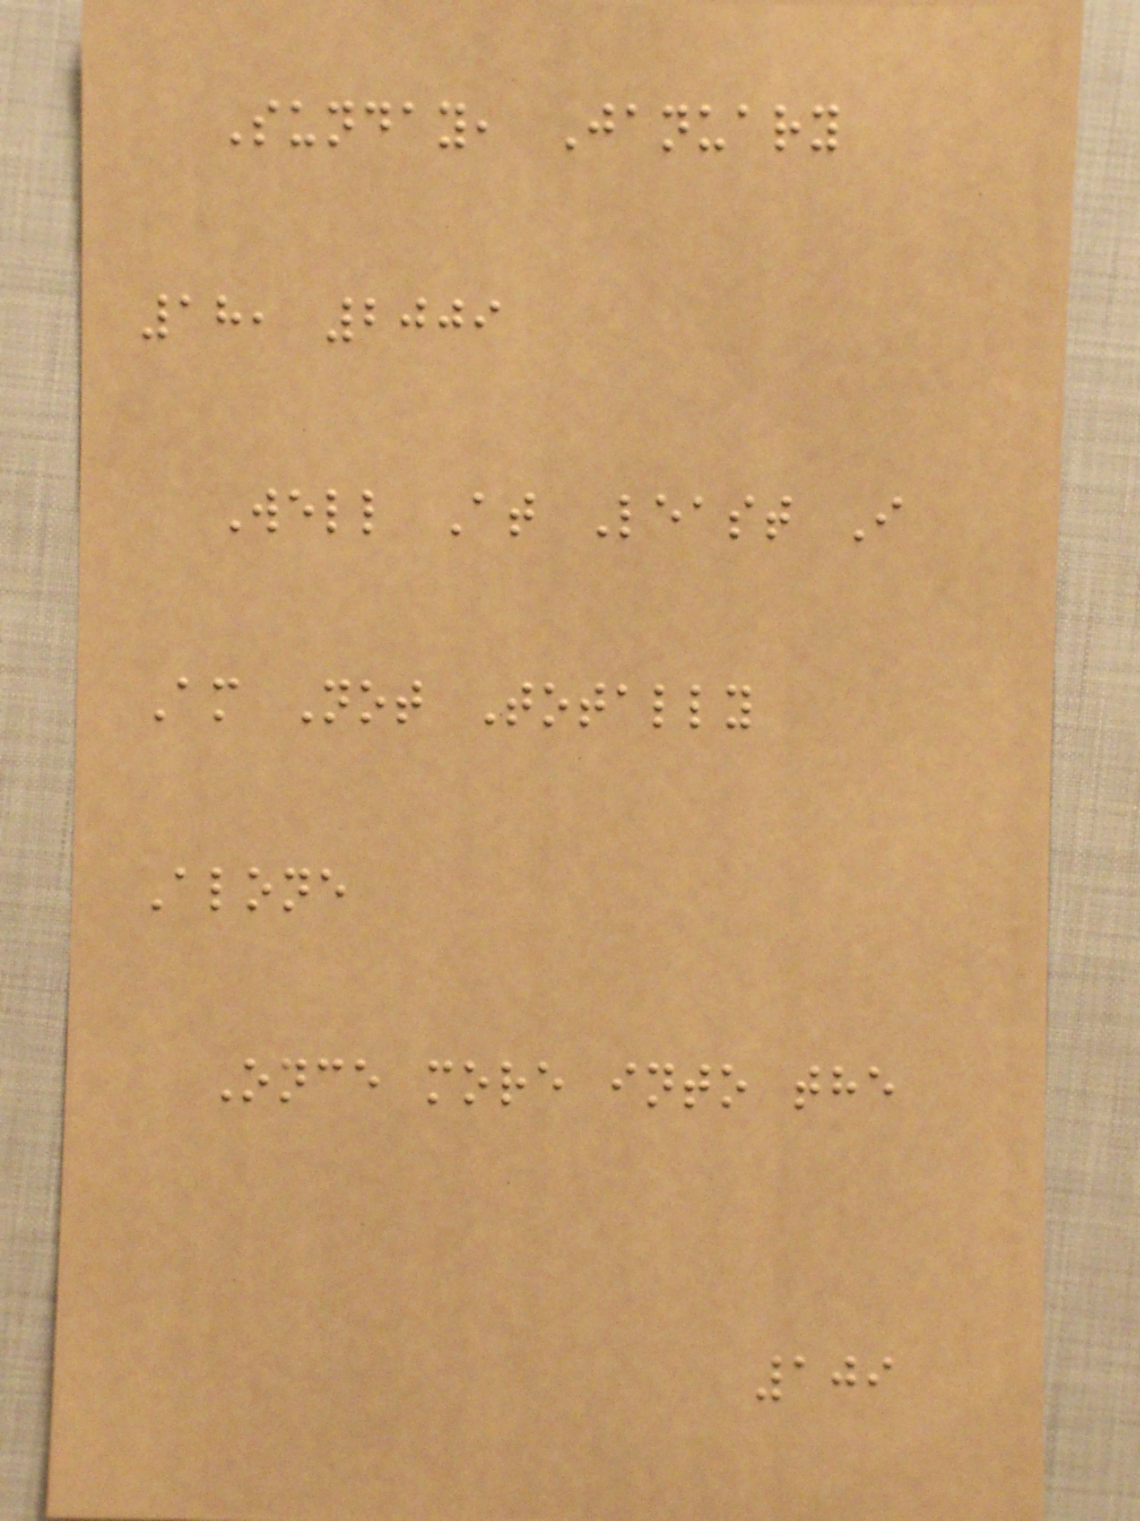Sunday, January
18, 2009
Well At Least I
Am Not Totally
Alone
Once more into the
109
